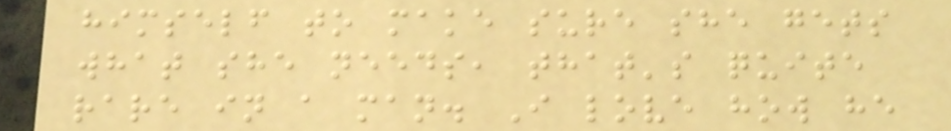himself to make sure she gets
what she needs, that's quite
rare in a man. I love how he
